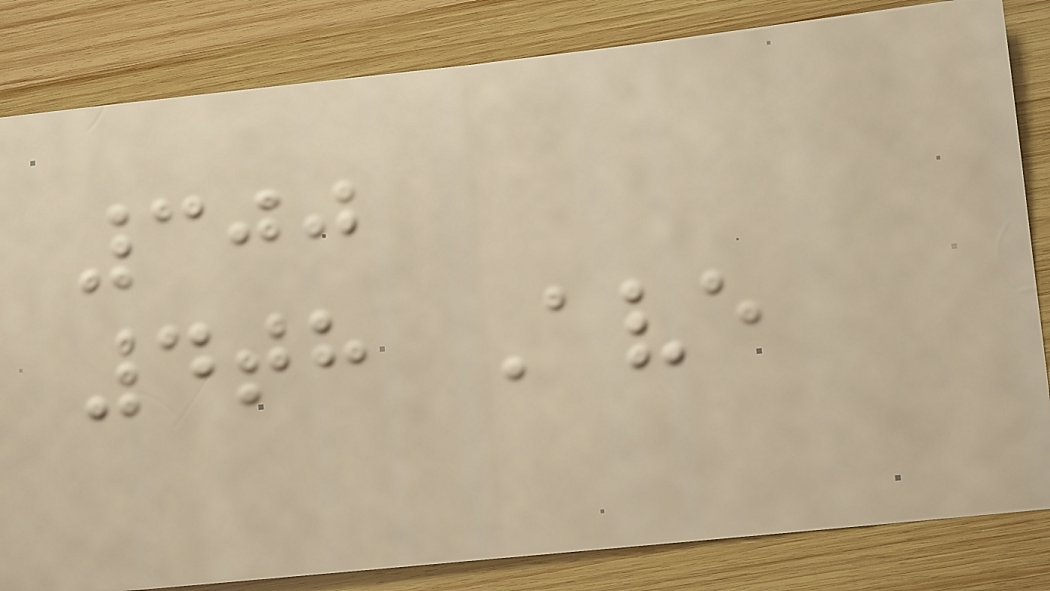300
4th Ave
